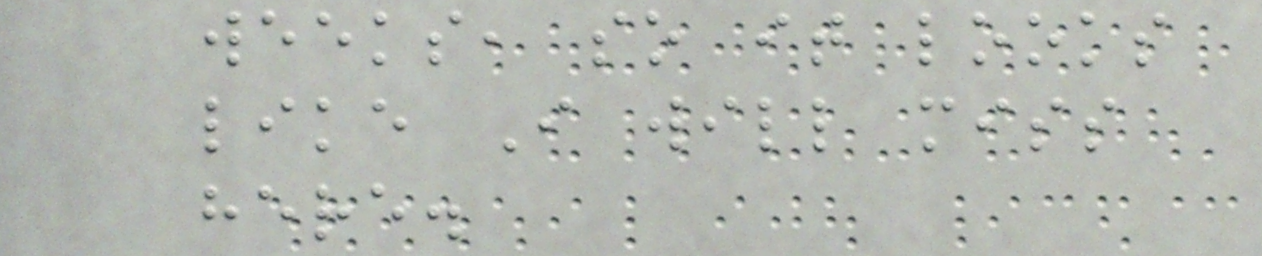weeks, so it looks
like I will miss
here.
